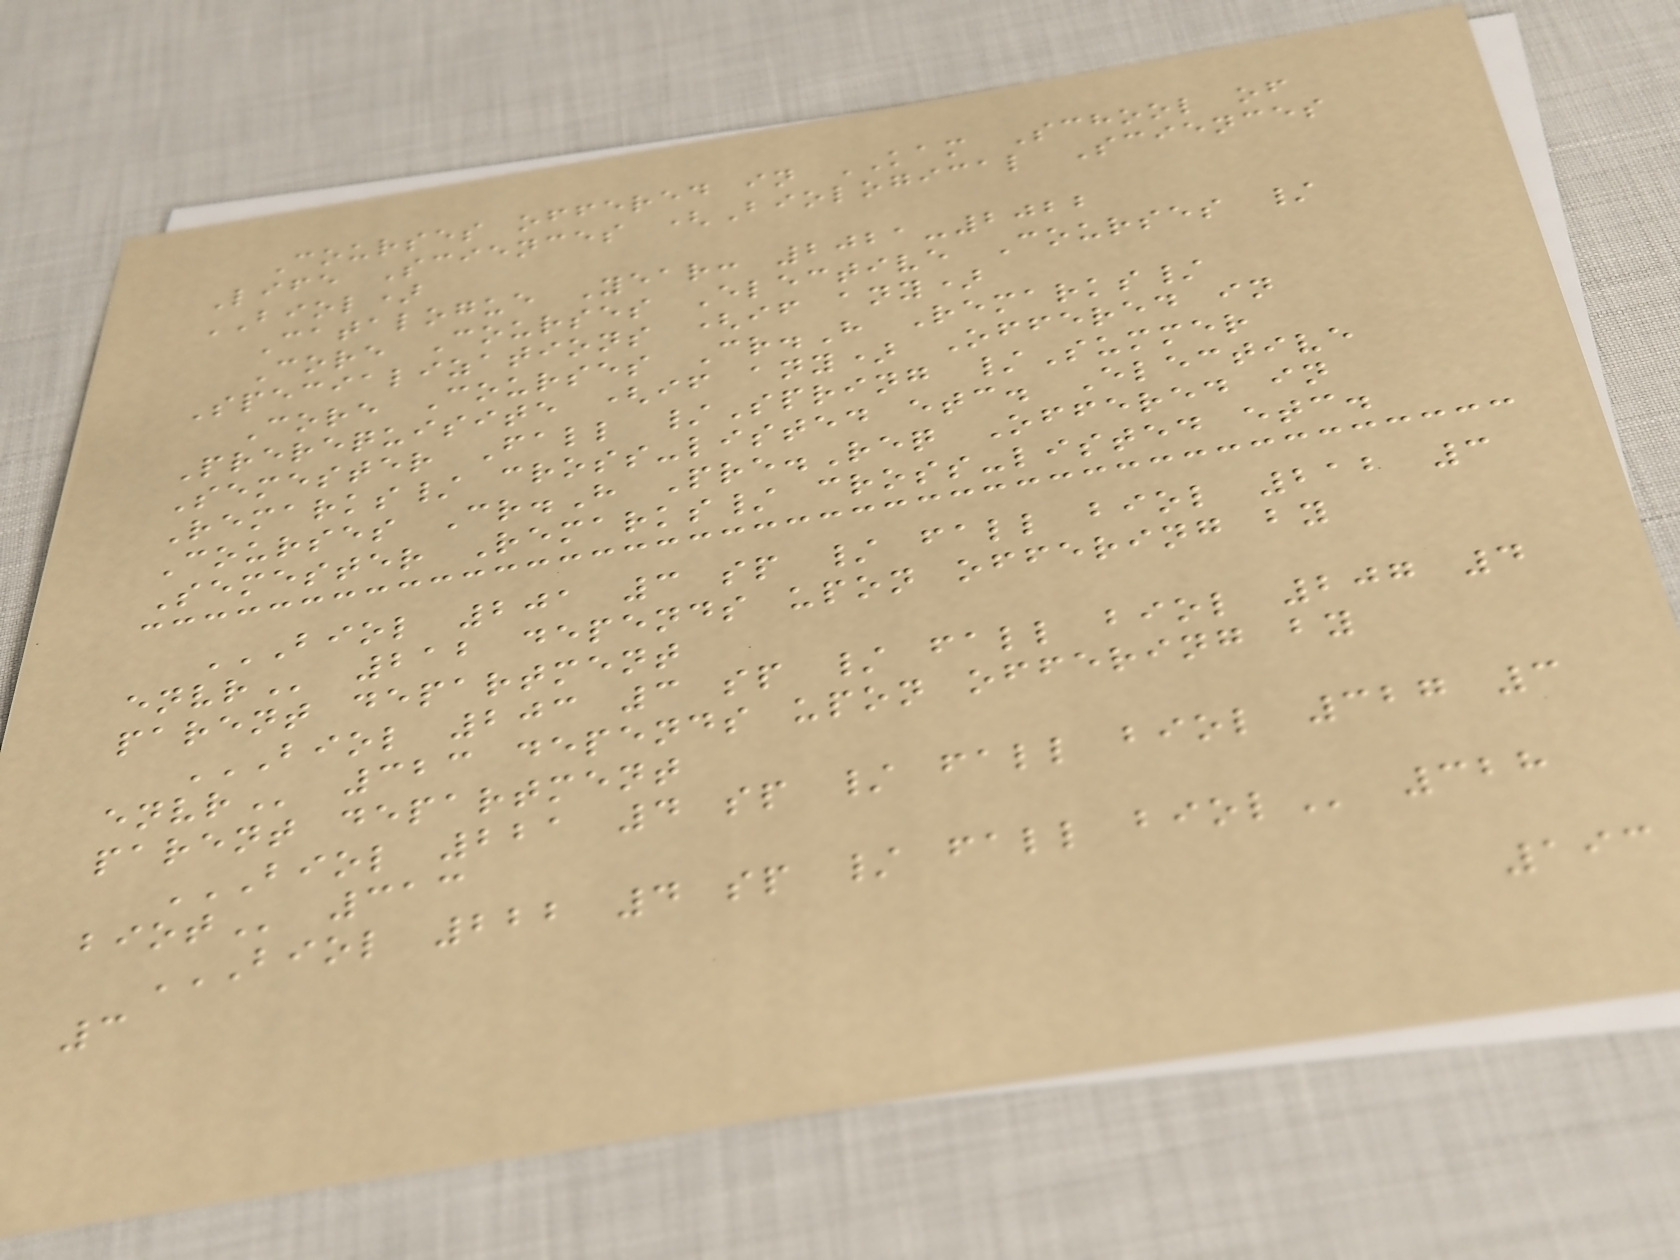Courses offered in KAM School of
Life Sciences (Biological Sciences
BIOL)
Catalogue Year: 2021-2022
Core Courses Elective Courses /
Specializations (if any)
Core Courses Cr.H Remarks/
Prerequisite (if any) Offered in
Semester Fall /Spring /Summer
Remarks/ cross-listed etc. Elective
Courses Cr.H Pre.Req Offered in
Semester Remarks/ cross-listed etc.
BIOL 201 3 SP / FALL BIOL 212 3
ENVR 212 depends upon offering by
parent department
BIOL 203 3 SP / FALL BIOL 207 4
ENVR 323 depends upon offering by
parent department
BIOL 221 4 SP / FALL BIOL 327 3
BIOT 313
BIOL 222 4 SP / FALL BIOL 328
3
193
